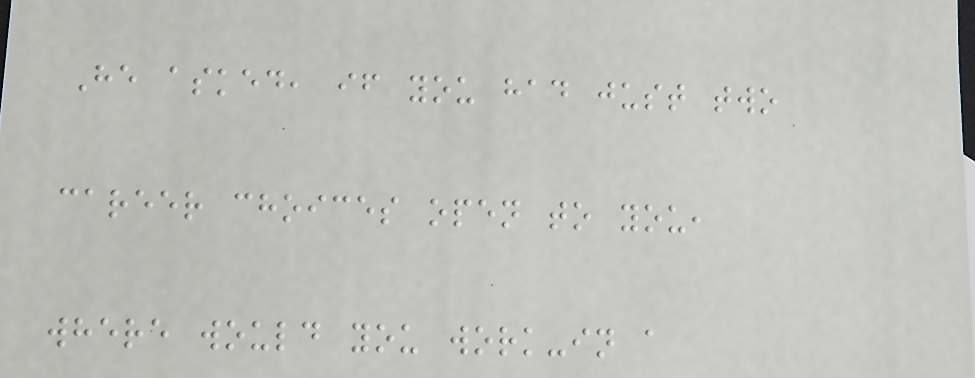He asked, if you had just two
career choices open to you,
where would you work-in a
